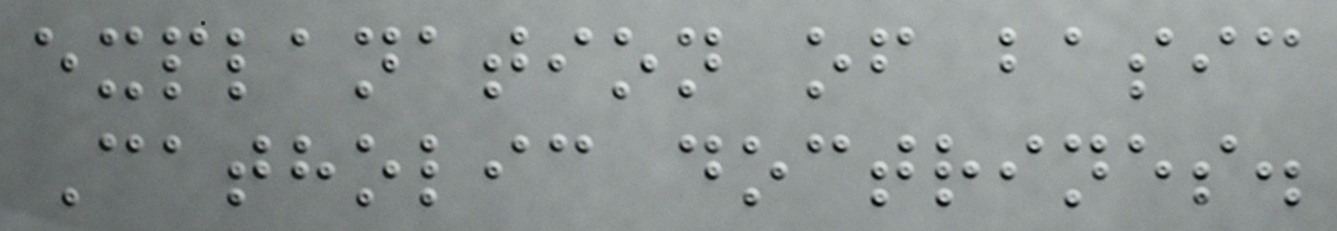explanation of basic
Catholic doctrines.
